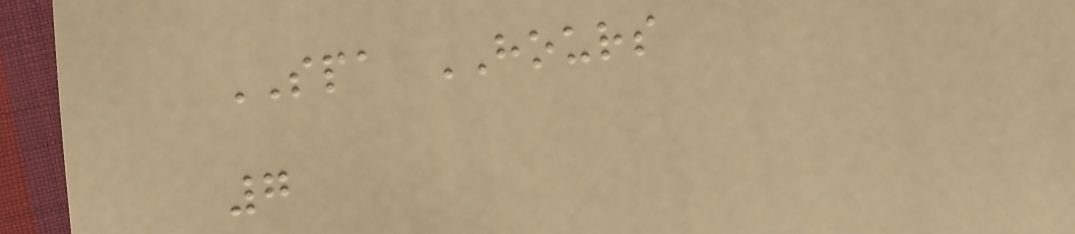SPA HOURS
7
